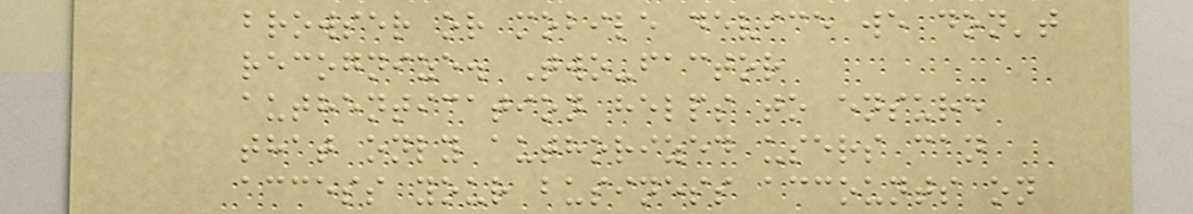browser or mobile device we don't
recognize. Two-factor
authentication helps to ensure
that only authorized users can
access your business accounts on
